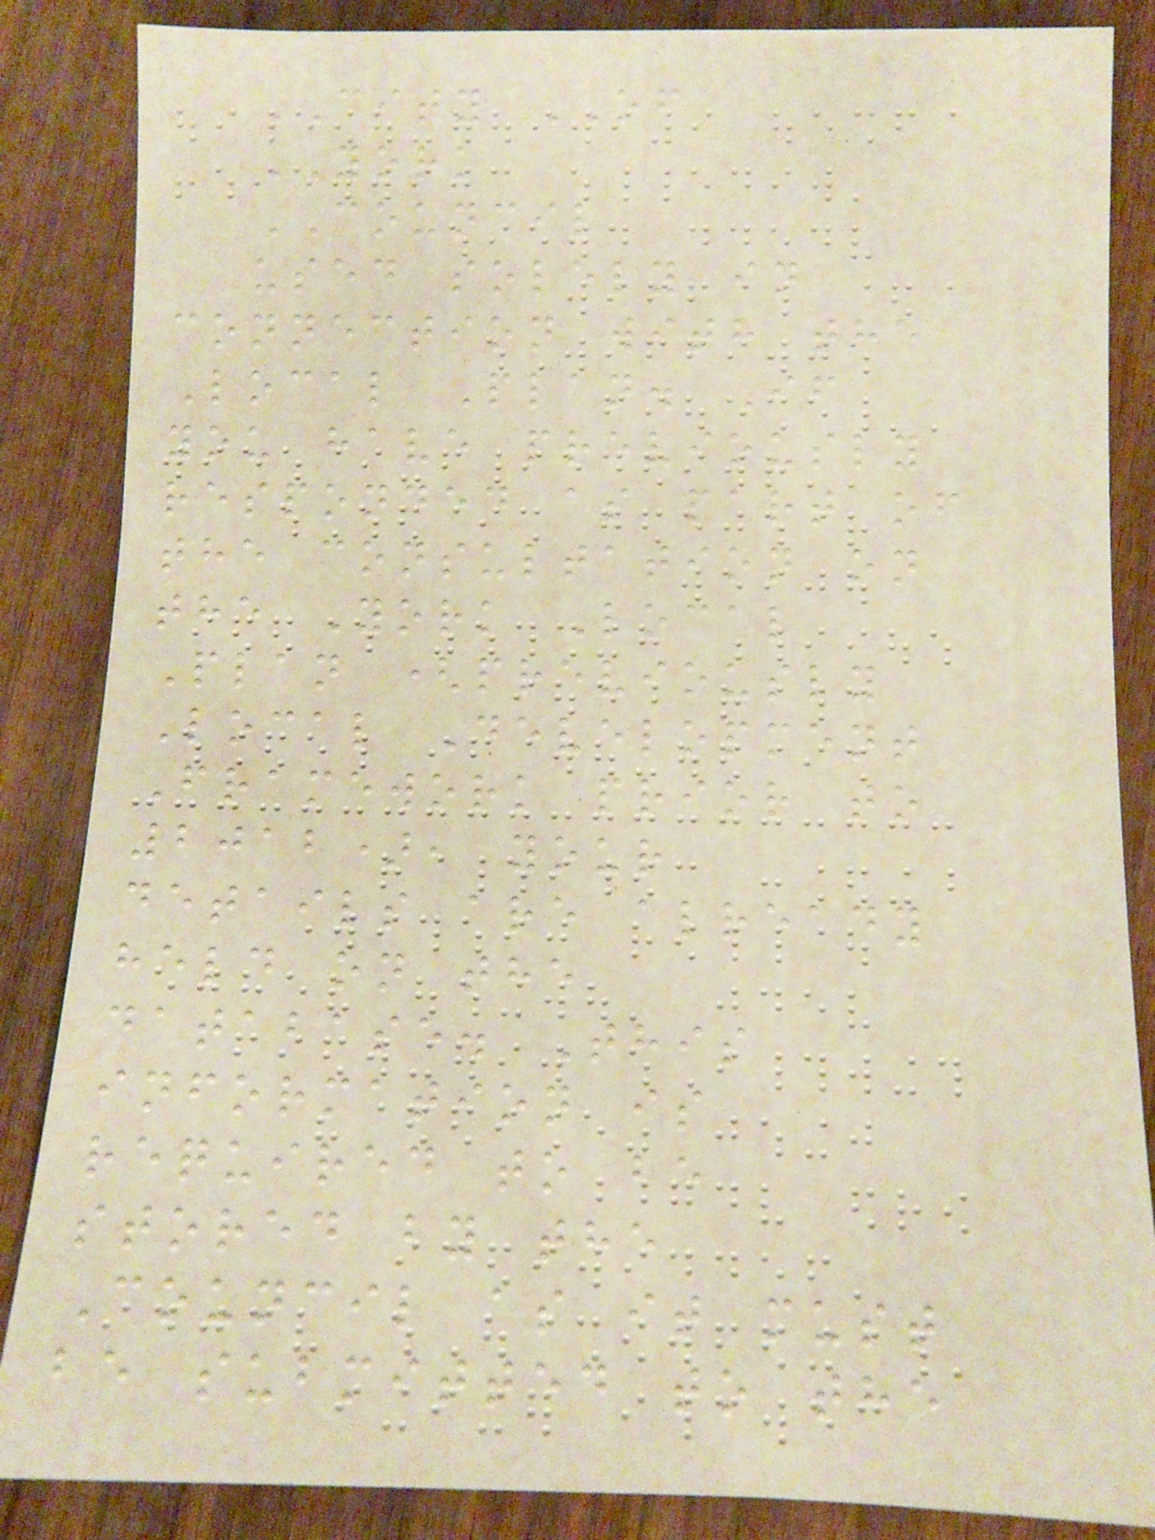CITY OF
YORK
COUNCIL
used solely in
connection with the
Local Plan. If
you have previously
responded as part of
the consultation on
the York Local
Plan (previously
Local Development
Framework prior to
2012), your
details are already
held on the
database. This
information is
required to be
stored by the
Council as it must
be submitted to the
